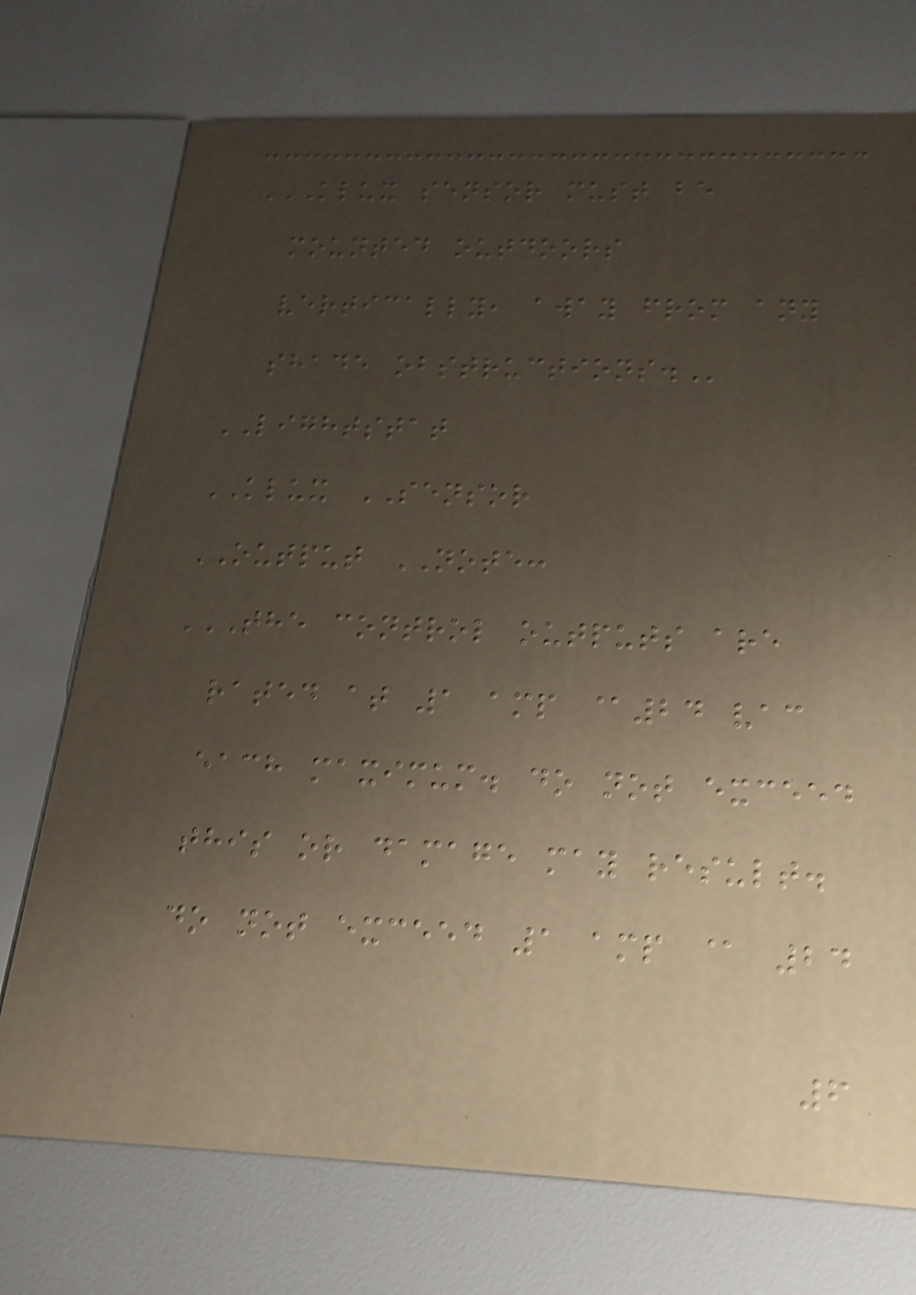KLUX SENSOR MUST BE
MOUNTED OUTDOORS
VERTICALLY, AWAY FROM ANY
SHADE OBSTRUCTIONS.
LIGHTSTAT
KLUX SENSOR
OUTPUT NOTE:
THE CONTROL OUTPUTS ARE
RATED AT 1 AMP @24 VAC
EACH MAXIMUM. DO NOT EXCEED
THIS OR DAMAGE MAY RESULT.
DO NOT EXCEED 1 AMP @ 24
6
